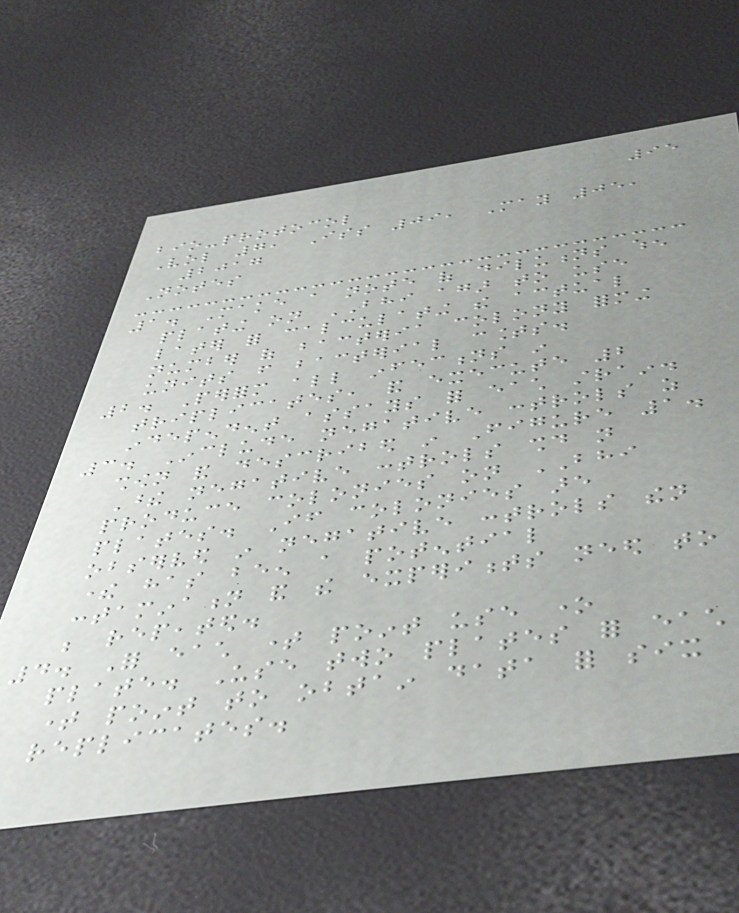95
bio-protocol
Vol 7, Iss 09, May 05,
2017
Notes
1. Make a note of dilutions when
plating on BHI agar to use
later for calculating the actual
number of bacteria colony forming
units from bacterial counts.
2. Perform all infections in
triplicates, and execute 2
independent assays for each strain.
3. Include negative controls as
shown and described in Figure 1.
These negative controls should not
produce colonies on BHI
plates. If colonies are
observed in negative controls then
there has been a potential
contamination and the experiments need to
be repeated.
4. For each time point use one
plate. Use two plates for each
time point to obtain data for six
replicates.
